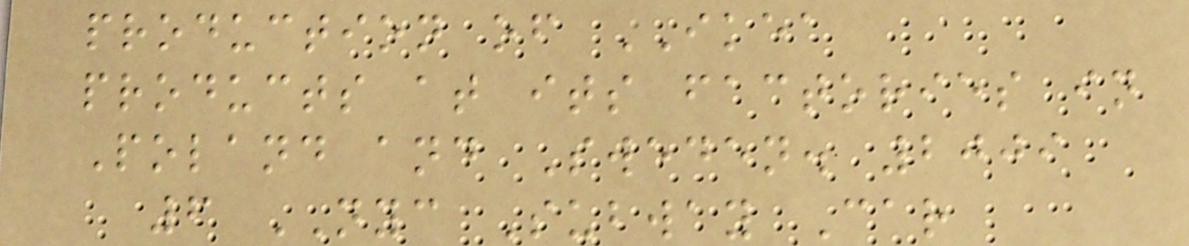production of IKEA
products at its factories in
Poland and Sweden. 2009
6 NYC Subway Car
